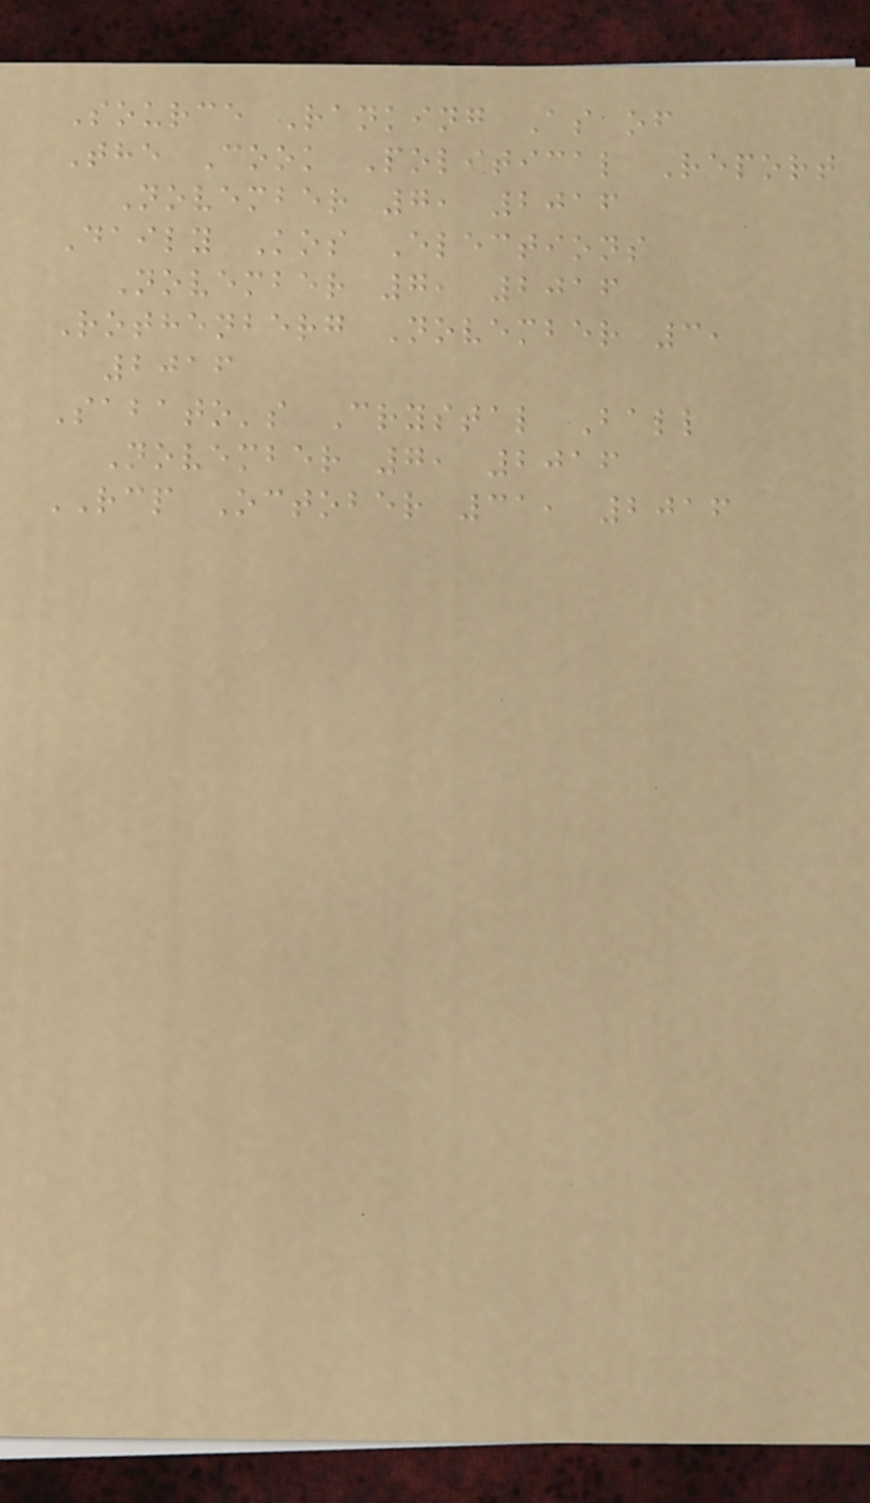Source Ranking As of
The Cook Political Report
November 7, 2016
Daily Kos Elections
November 7, 2016
Rothenberg November 3,
2016
Sabato's Crystal Ball
November 7, 2016
RCP October 31, 2016
